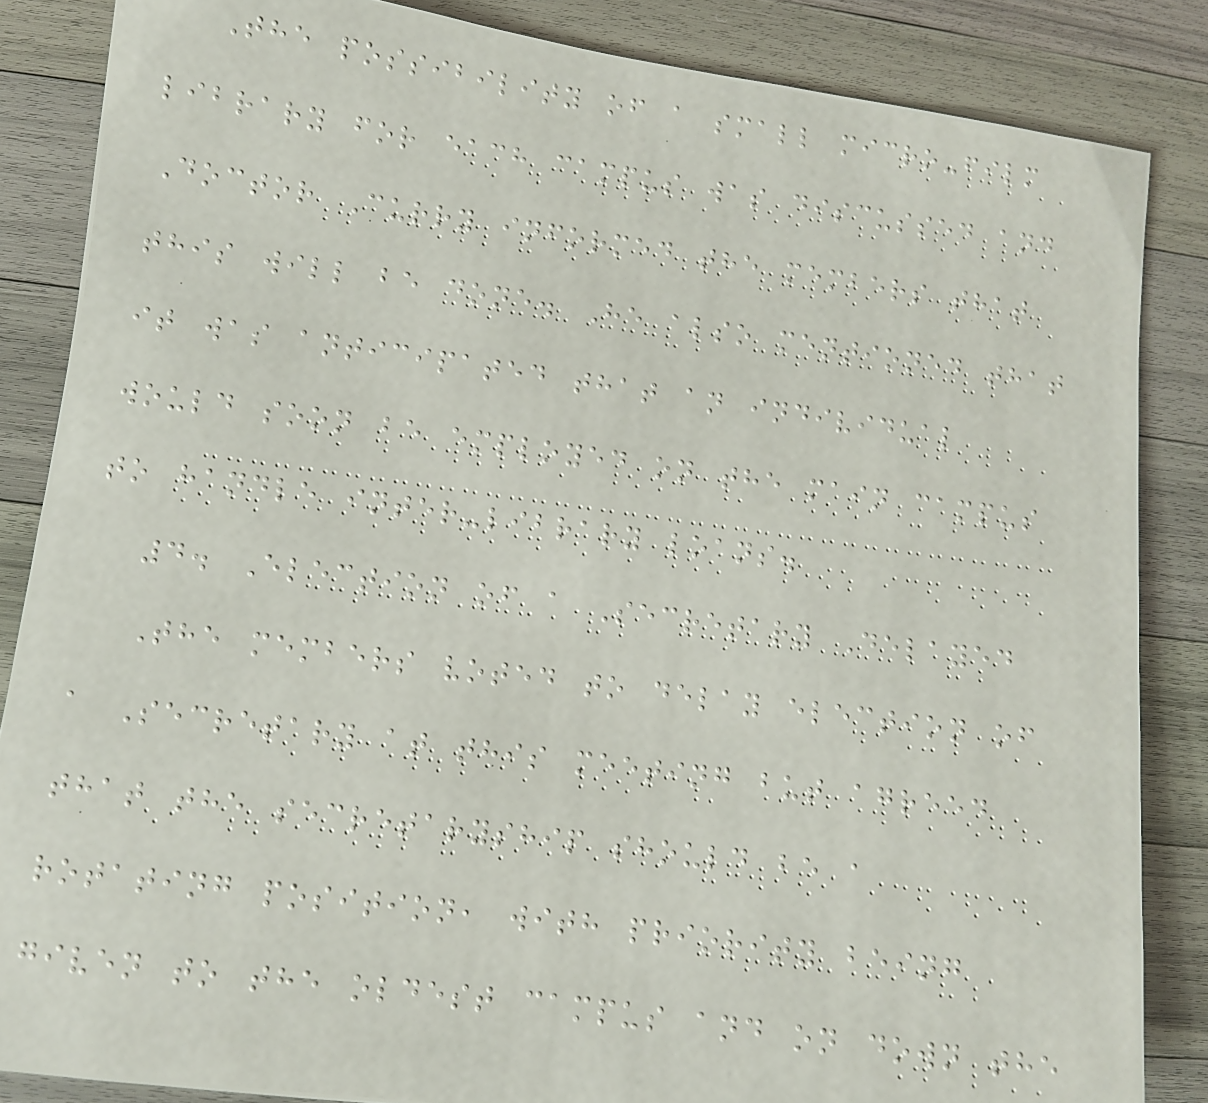The possibility of a small micro-film
library for each campus was discussed and
Doctor Curry informed the members that
this will be done. He also mentioned that
it was anticipated that an individual
would soon be employed on the main campus
to handle inter-library loans.
4. Election of a Secretary Delayed
The members voted to delay election of
a Secretary at this meeting but agreed
that the secretaryship should be a
rotating position, with priority being
given to the oldest campus and on down the
